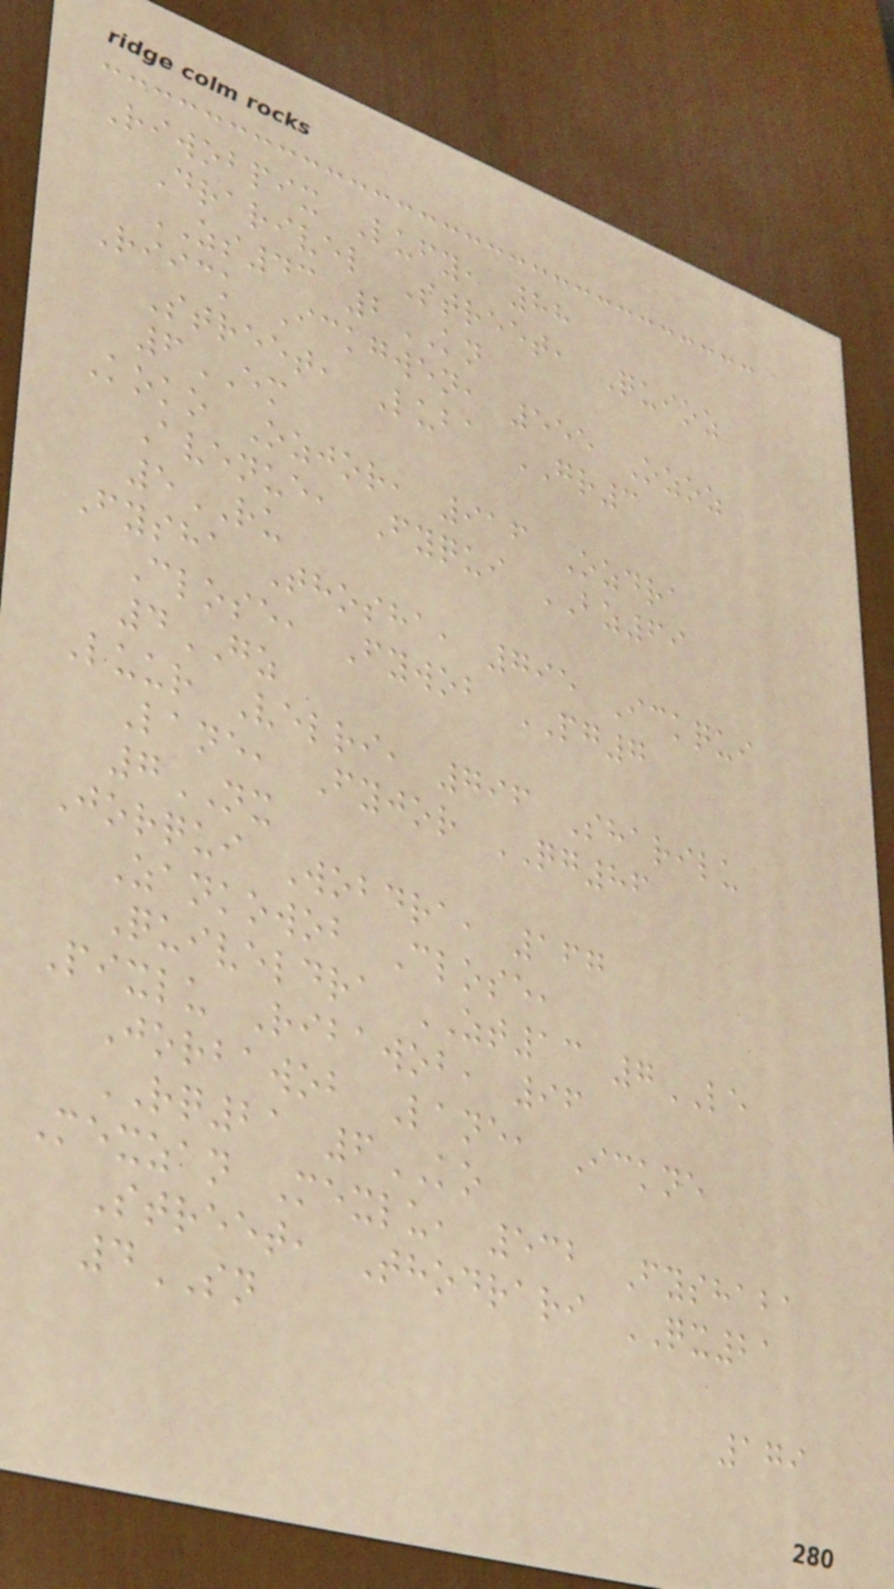Riwobpix Lufy, 88
Drarivel Street, Quioz
ZS43 2KN
Riick Ickgwen, 555 Ozoz
Street, Luba GR3
6EM
Koko Ozjor, 916 Ozdra
Avenue, Fyqui BZ69
5RU
Fysha Thosha, 795 Ickqui
Close, Fywob PG7
4GZ
Luur Velri, 796 Sharilu
Lane, Fyjor QG86
7NX
Jorqui Wobdra, 167
Zankowob Close,
Quiveldra ZT13 7LE
Pixlu Ribawob, 96
Jorbawob Lane, Ickne
RQ21 6KO
Mexzan Mexlu, 532 Fyshaba
Street, Thodrari QX21
4SN
179
